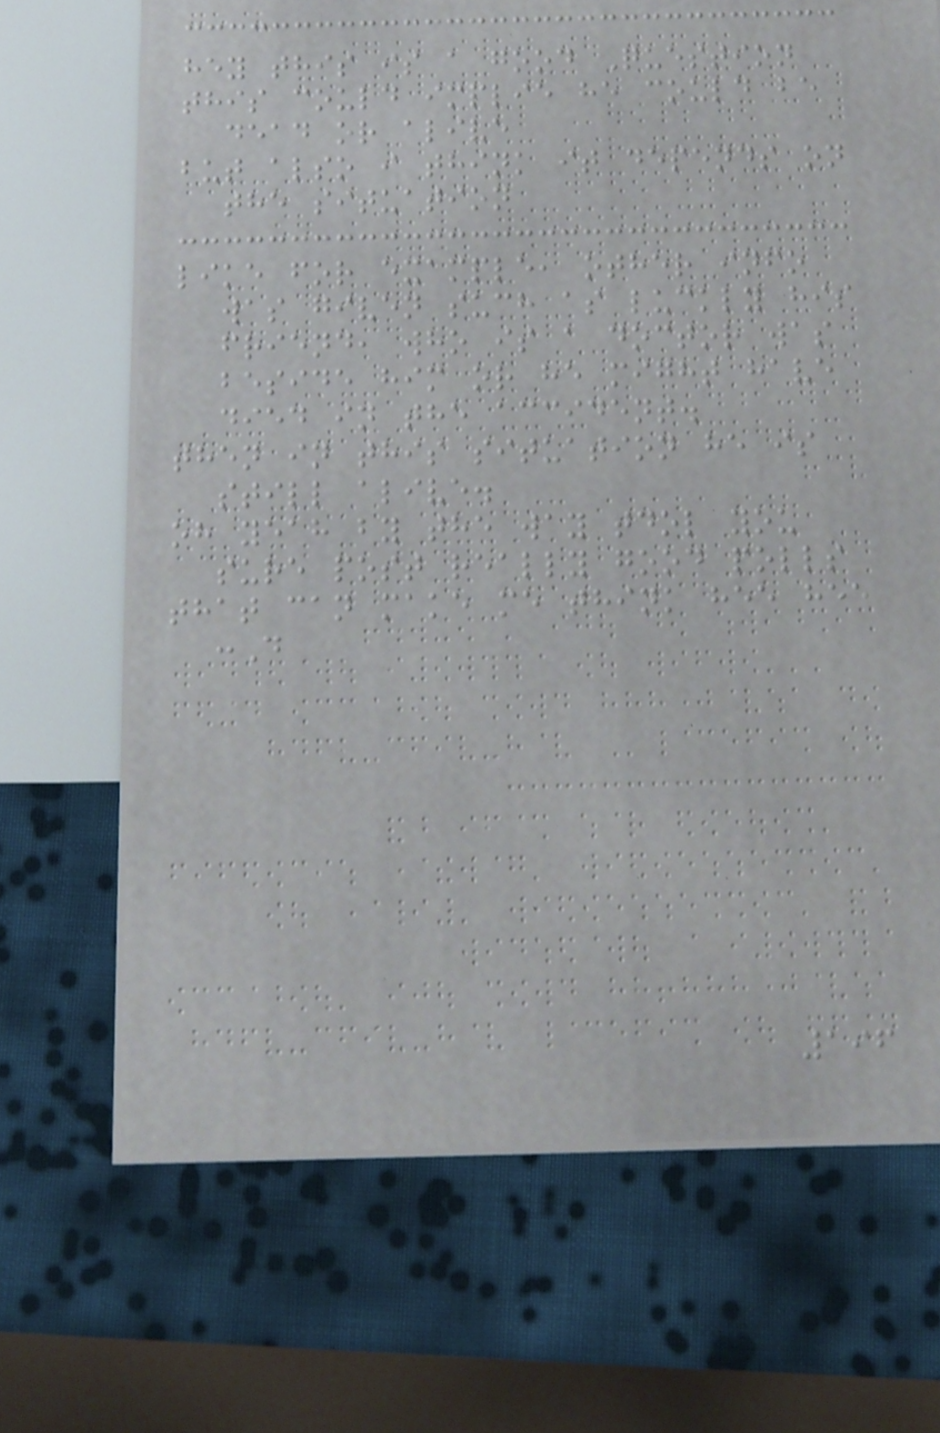hey this is a good Question
this could implie he could be
dead or alive
but also i think it depends on
the situation
like for example, other info
was given such as luckly his
friend, who is a doctor was
beside him or he might have
died in the accident.
then in this situation he is
still alive.
oh yeah by the way tdol you
sure post really good polls
that can make me think hee hee
:D
196
